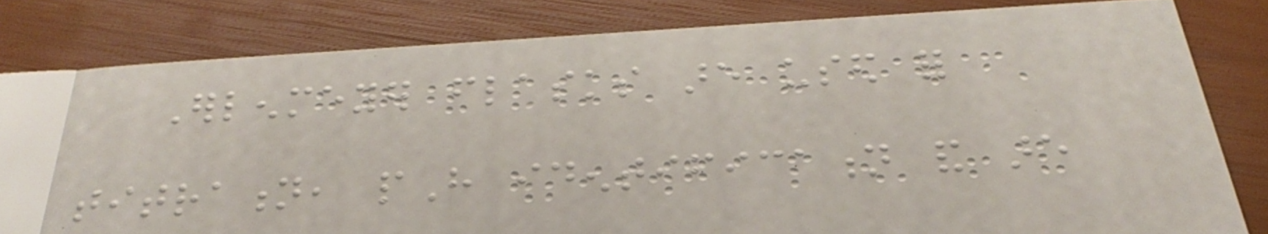Erlenmeyer flasks are used for
titration, pH identification and are
